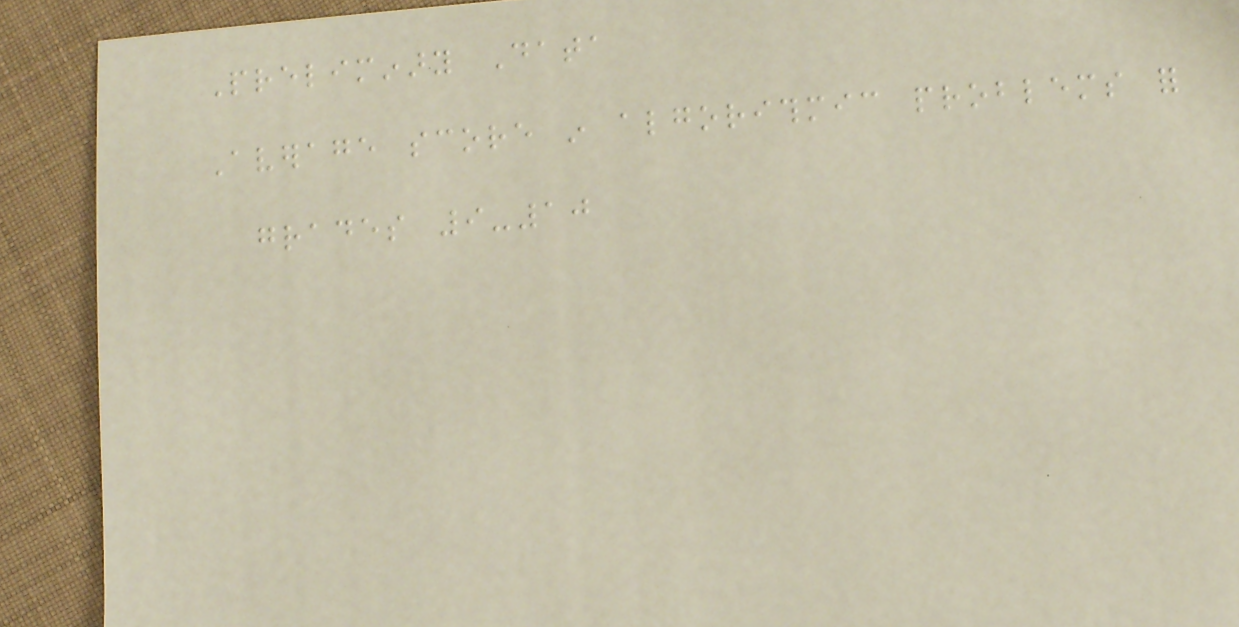Preliminary Data
Average score in algorithmic problems for
grades 9-10
